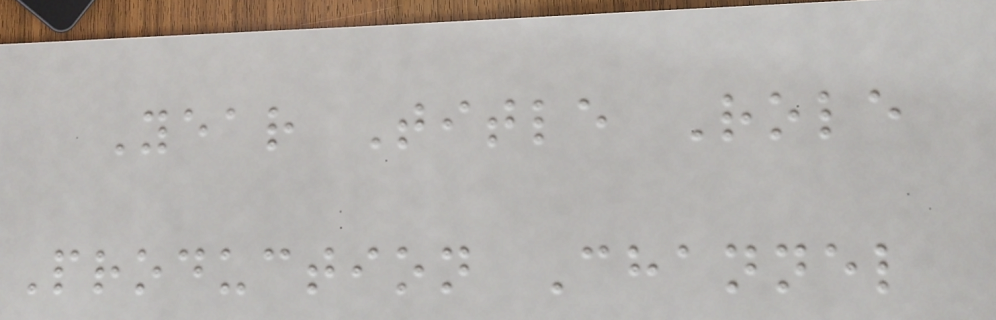Year Title Role
Production Channel
